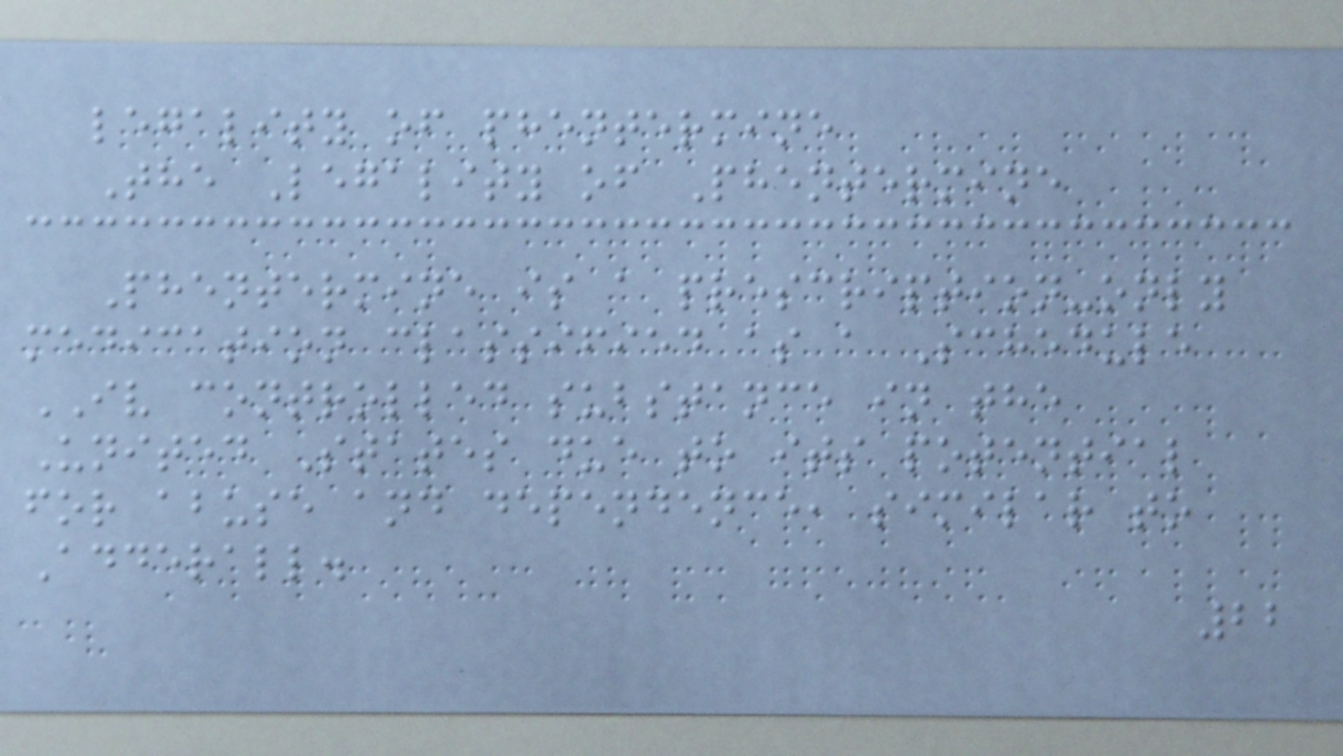legality of phentermine
The Legality of Phentermine
Phentermine is a prescription-only
medication classified as a Schedule
IV controlled substance in the
United States due to its potential
for abuse and dependence, similar to
Adderall.
22
